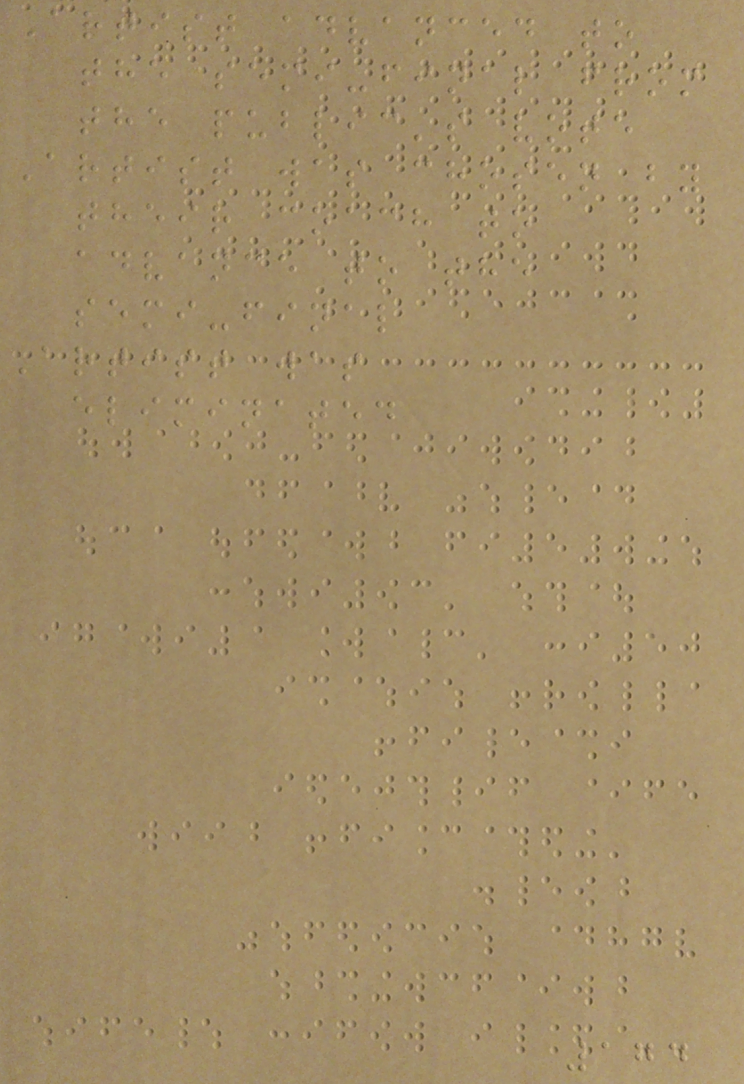Artist advanced to
the semi-final from
the public's vote
Artist was chosen by
their coach to
advance to the
semi-final
Artist was
eliminated
174
